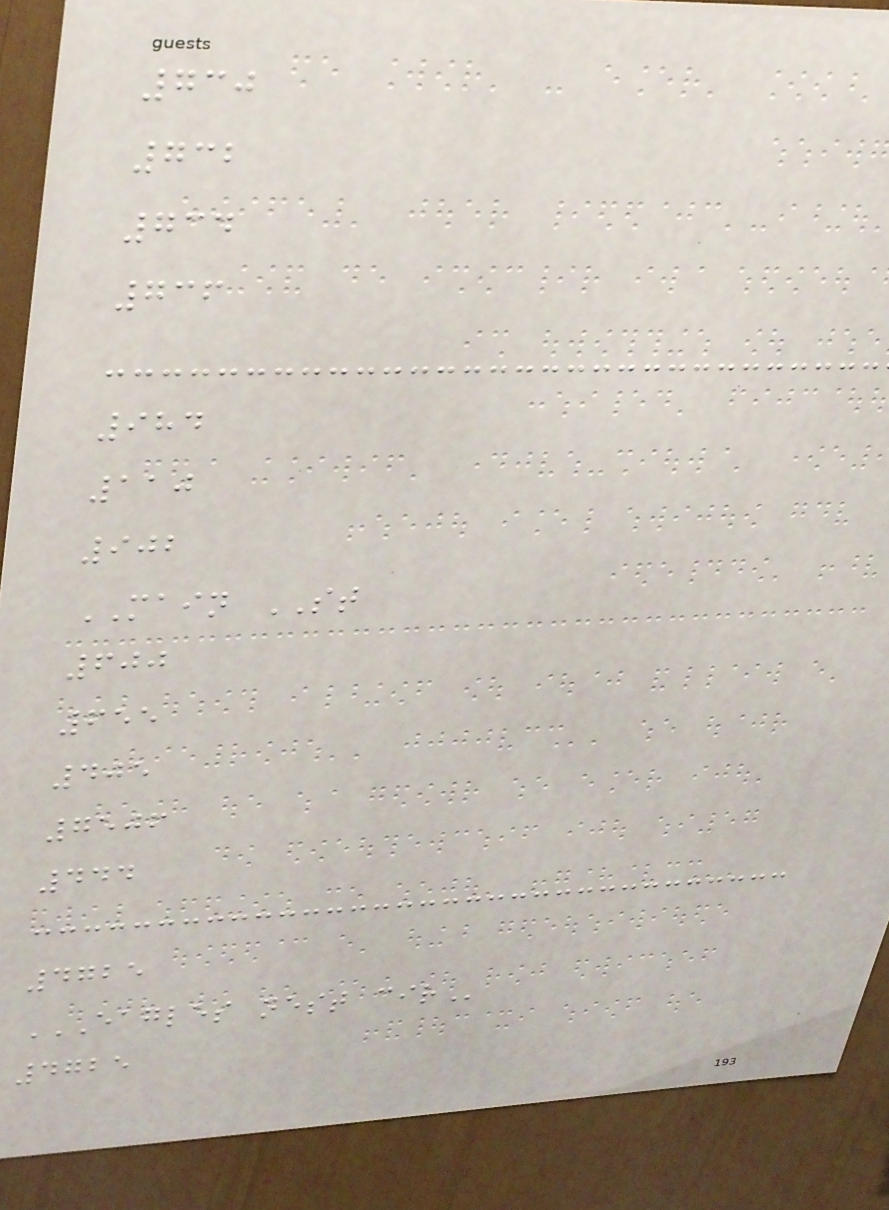730
732
734
736
984
110
902
MAIN ST
600
655
405
7506
444
4725
EAGLES NEST CIR
4725
